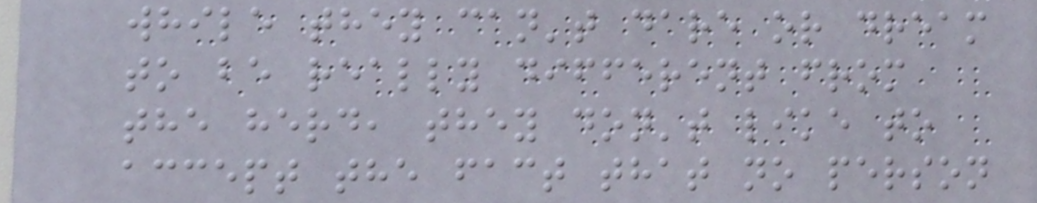while they can't dare or dream
to be really different from
the herd, they don't like to
accept the fact that no person
